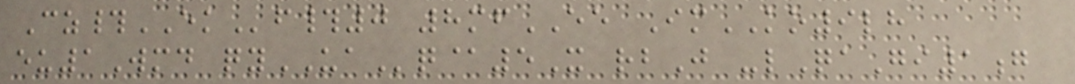Cz#EKf#0 8mfEE ImKO9lh
eu1Wmd qyUAq@5X rbJ -lQaGi1g
